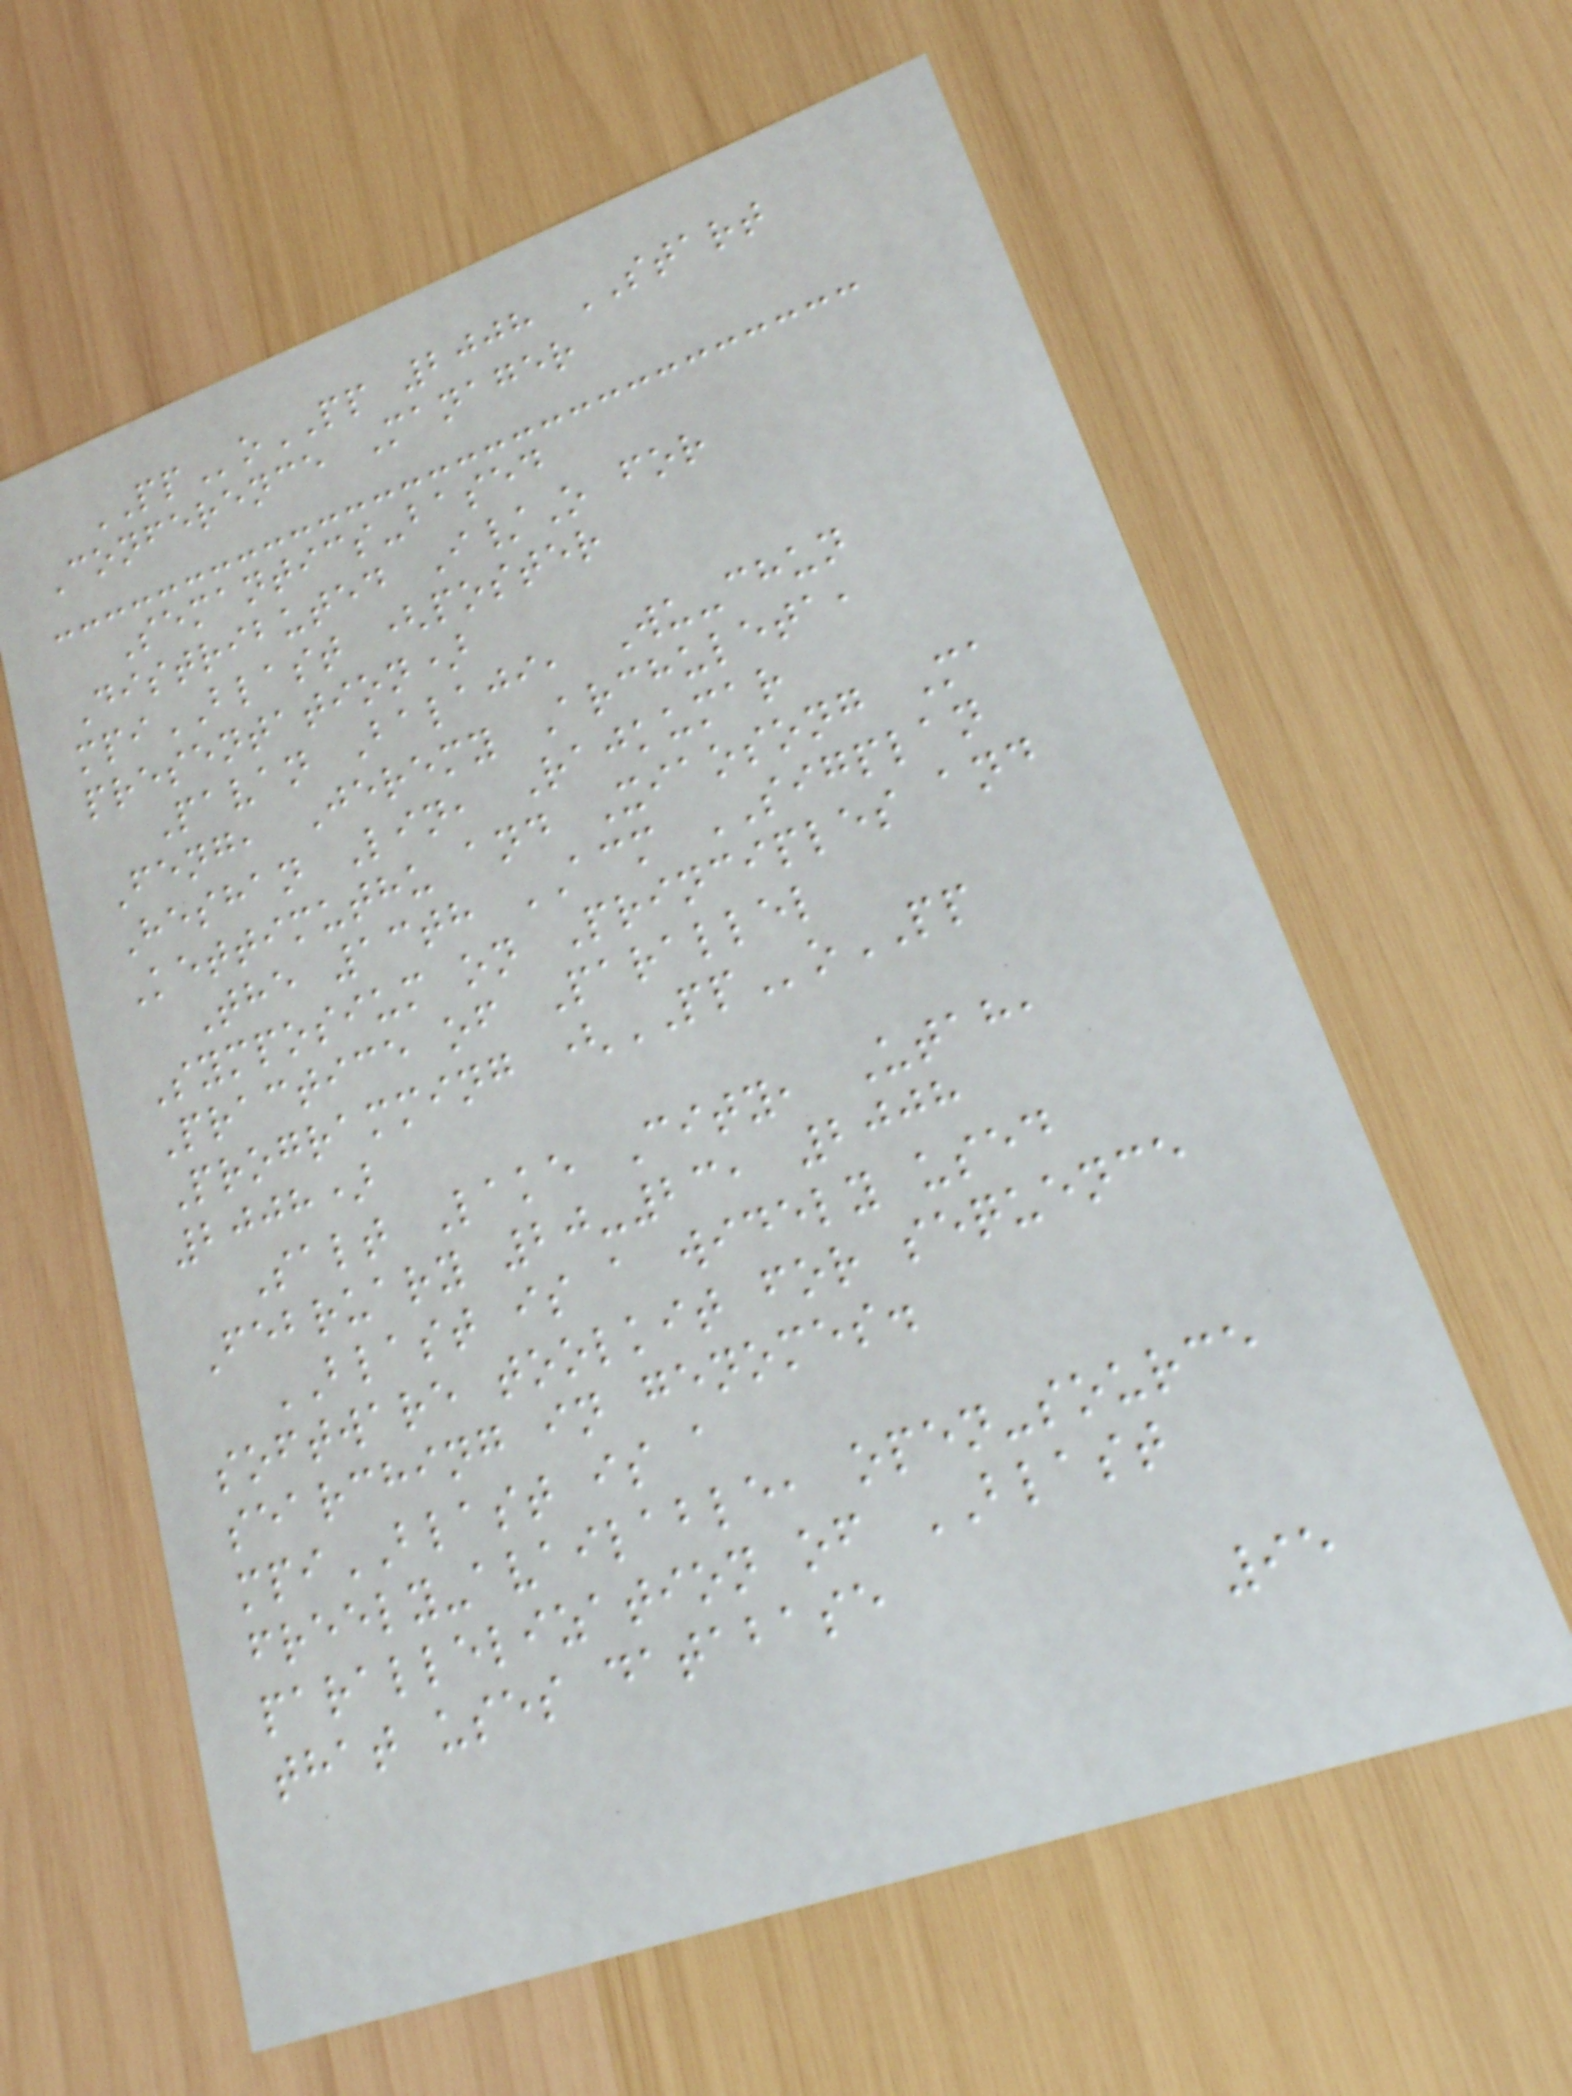PPoPP 2008 START
Conference Manager
Semantics-based
Distributed I/O for
mpiBLAST (poster
presentation)
Pavan Balaji, Wu-chun
Feng, Jeremy Archuleta,
Heshan Lin, Rajkumar
Kettimuthu and Xiaosong Ma
The 13th ACM SIGPLAN
Symposium on Principles and
Practice of Parallel
Programming (PPoPP
2008)
Salt Lake City, Utah,
February 20-23, 2008
BLAST is a widely used
software toolkit for sequence
searching in genomes.
mpiBLAST is a
freely-available, open-source
parallelization of BLAST
that uses database
95
